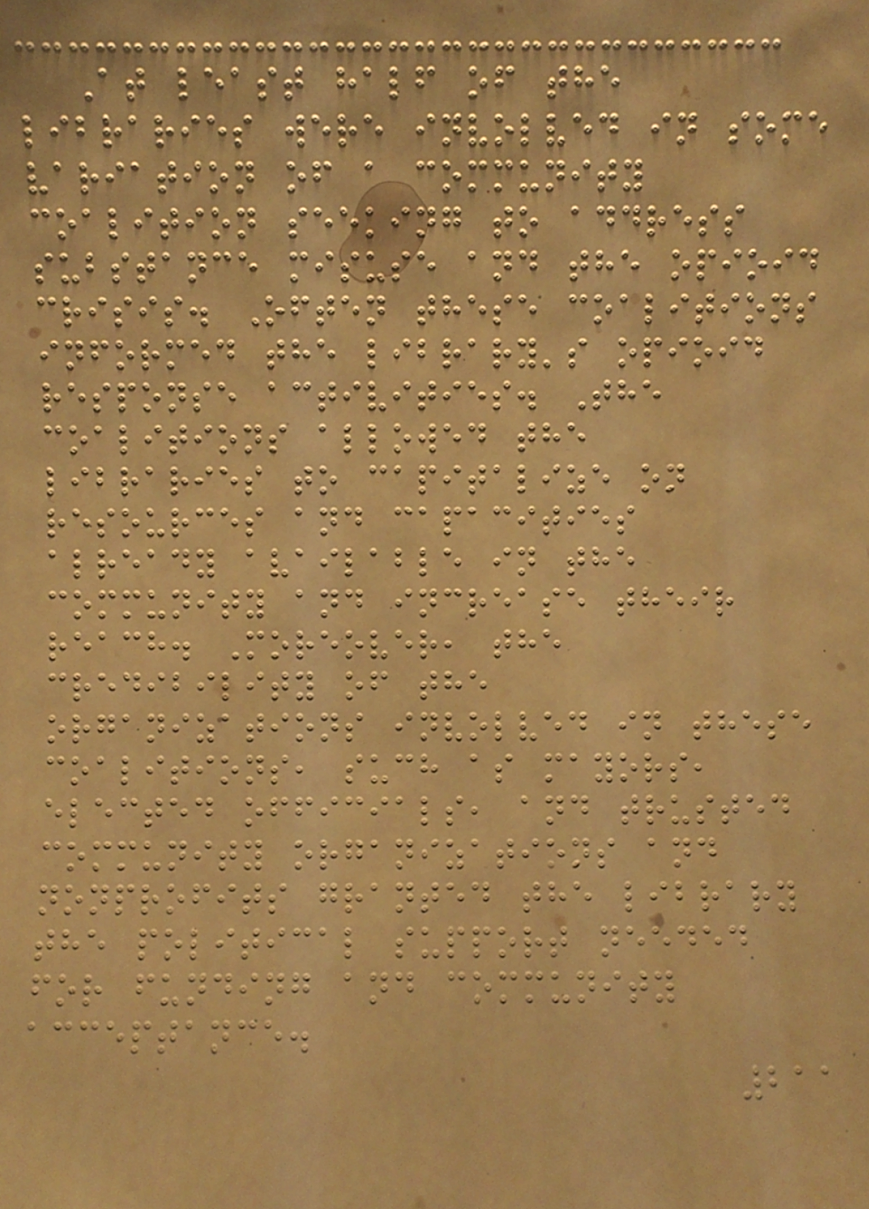At least half of the
libraries were involved in some
variation of a community
coalition seeking to address
substance misuse and the opioid
crisis. Often these coalitions
informed the library's opioid
response activities. The
coalitions allowed the
libraries to capitalize on
resources and capacities
already available in the
community and increase their
reach. Moreover, the
credibility of the
organizations involved in these
coalitions, such as mayors,
elected officials, and trusted
community organizations and
nonprofits granted the library
the political support needed
for funding and community
acceptance.
211
